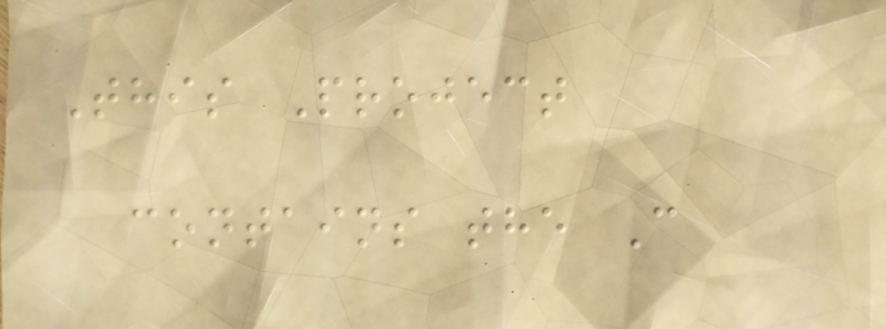This Project
contains the C
